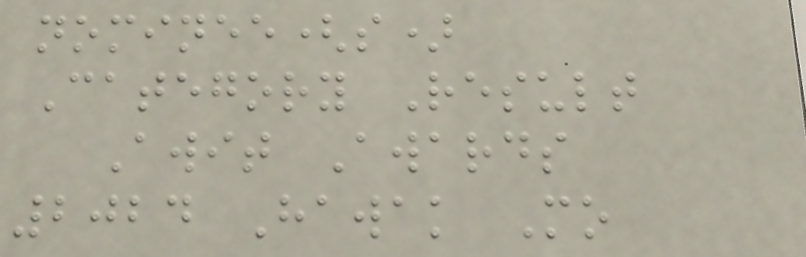nominee(s)
Category Result
Awit Awards
2024 Hawak Mo
